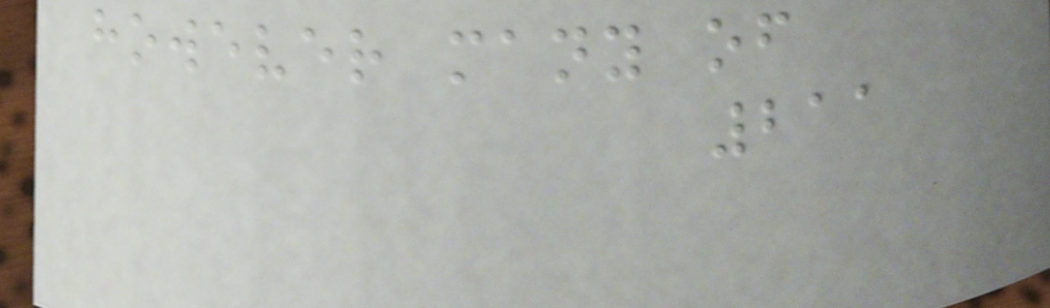however many of
211
